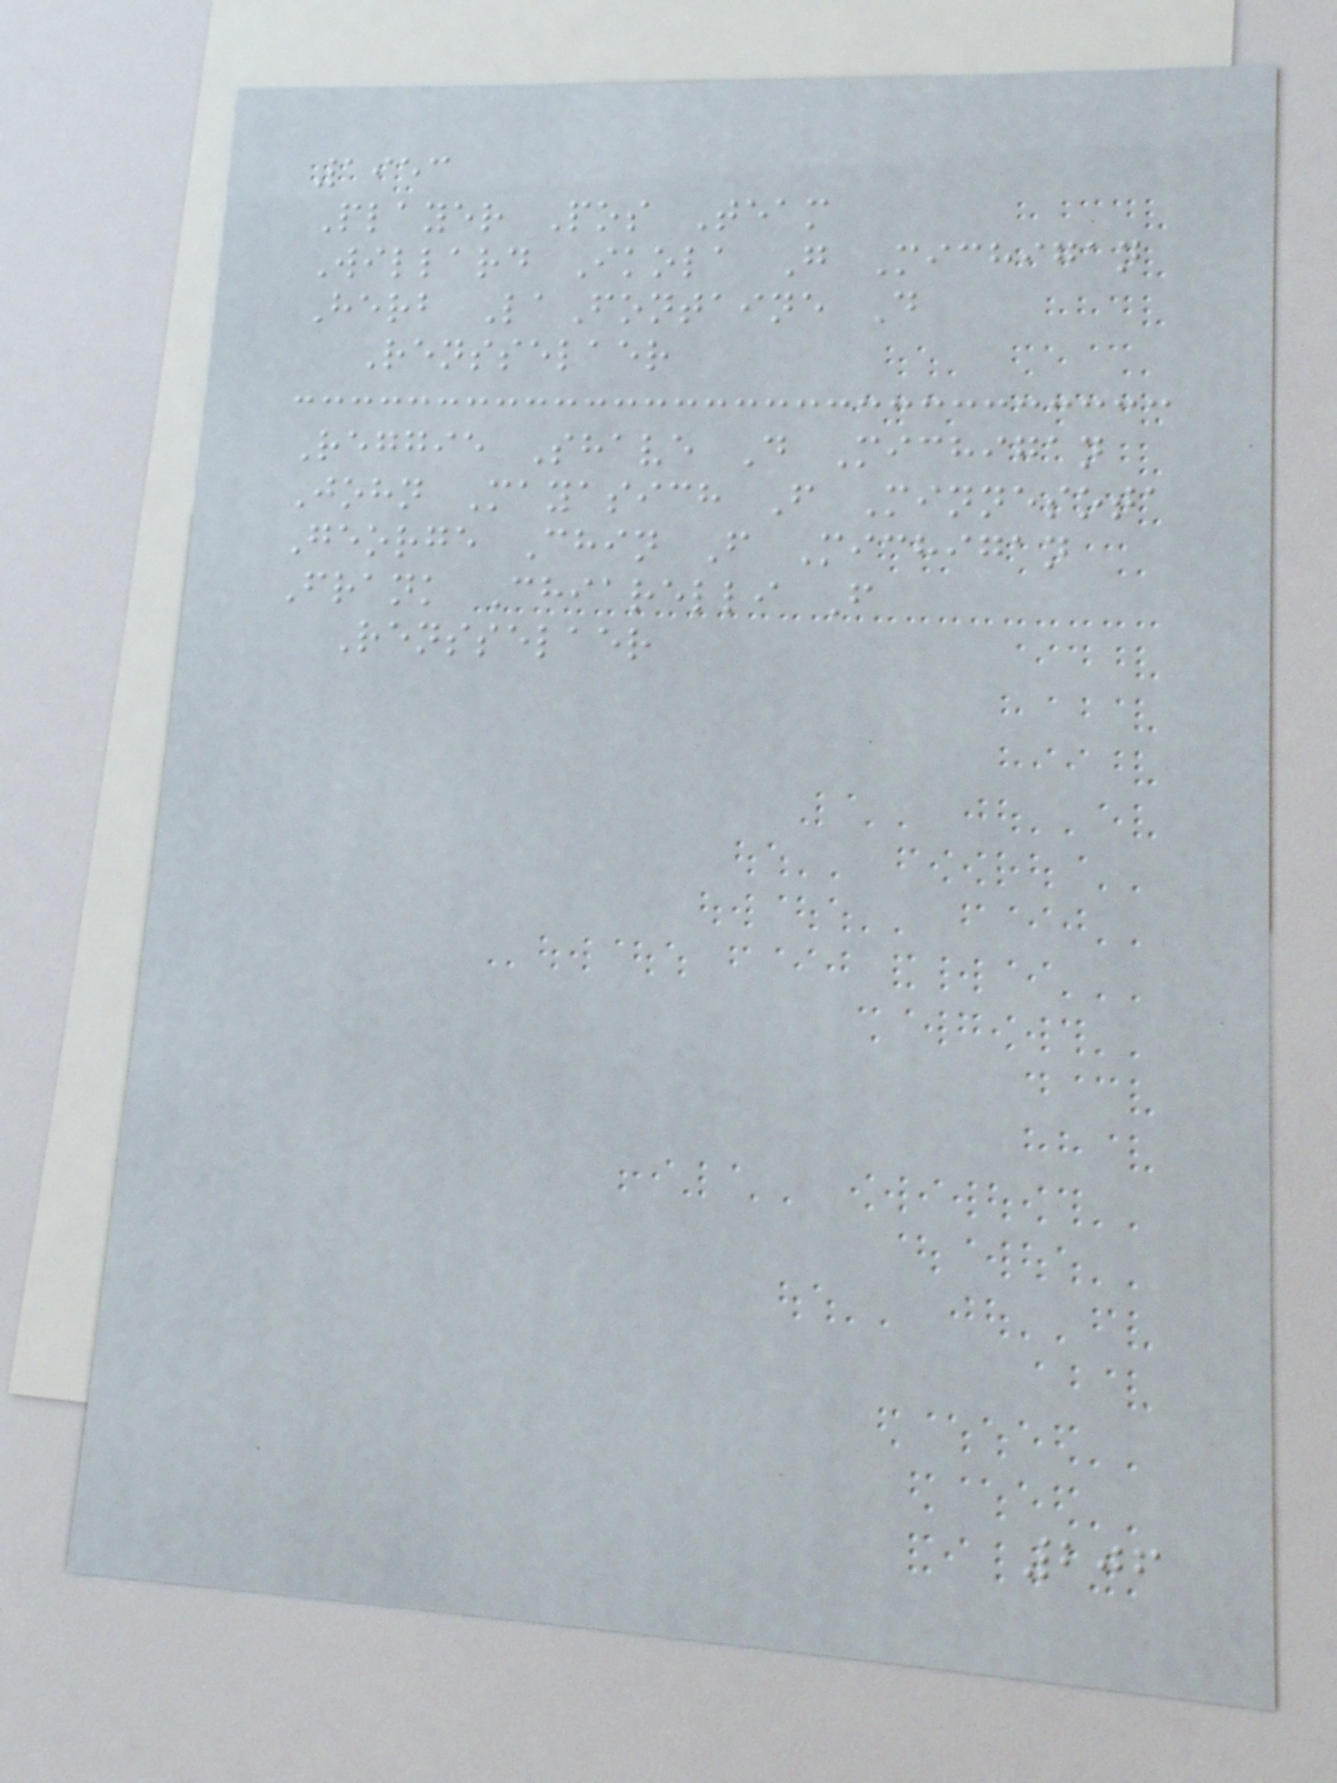1953
Player Pos Team
Willard Ikola G Michigan
Herb LaFontaine D
Rensselaer
Reggie Shave D Michigan
John Mayasich F Minnesota
George Chin F Michigan
Frank Chiarelli F
Rensselaer
206
